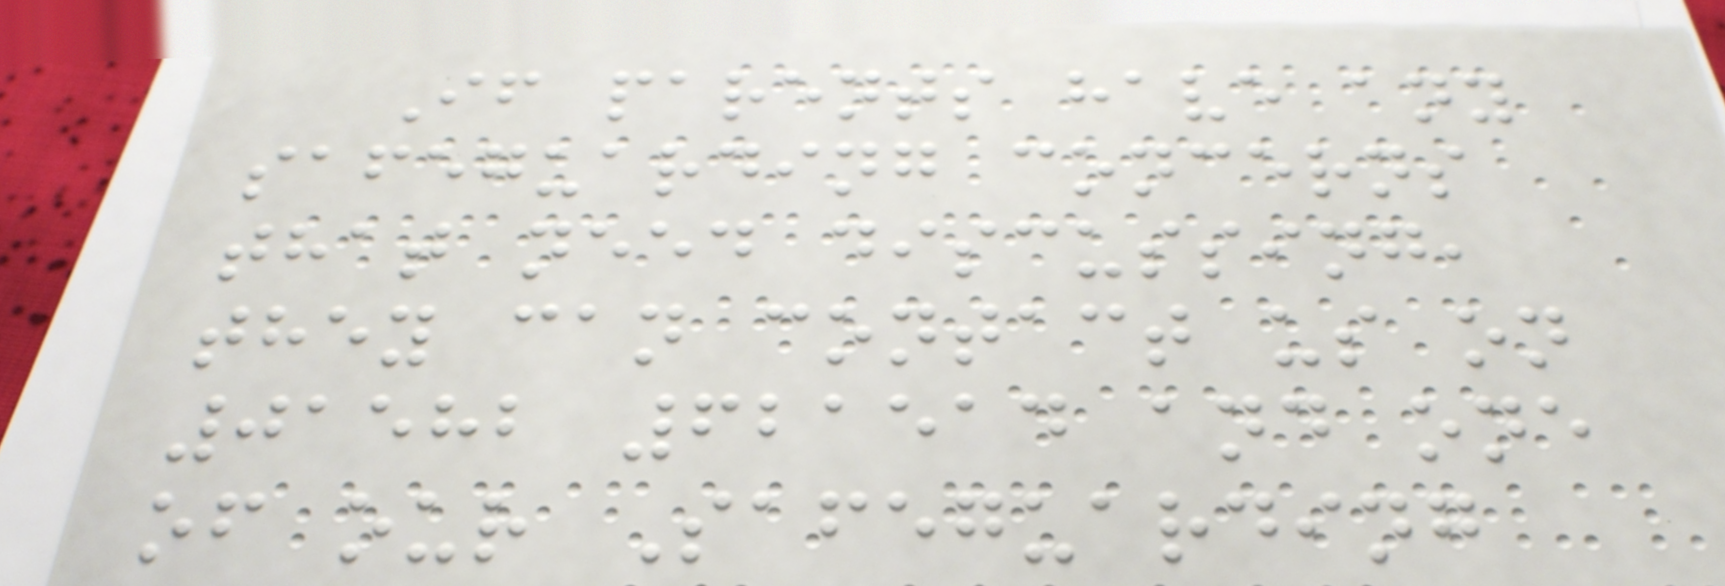If parents have any
safeguarding concerns
that need discussing,
they can contact us on
01582 621514 and one
of our Safeguarding
